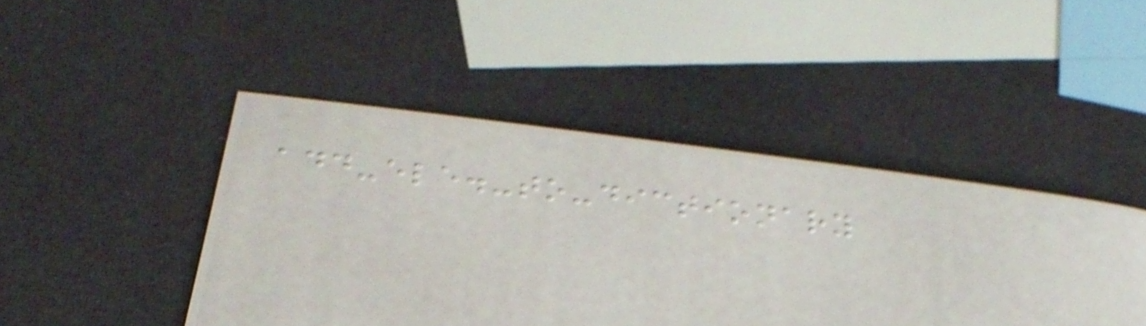add-ele.-to-dictionary
